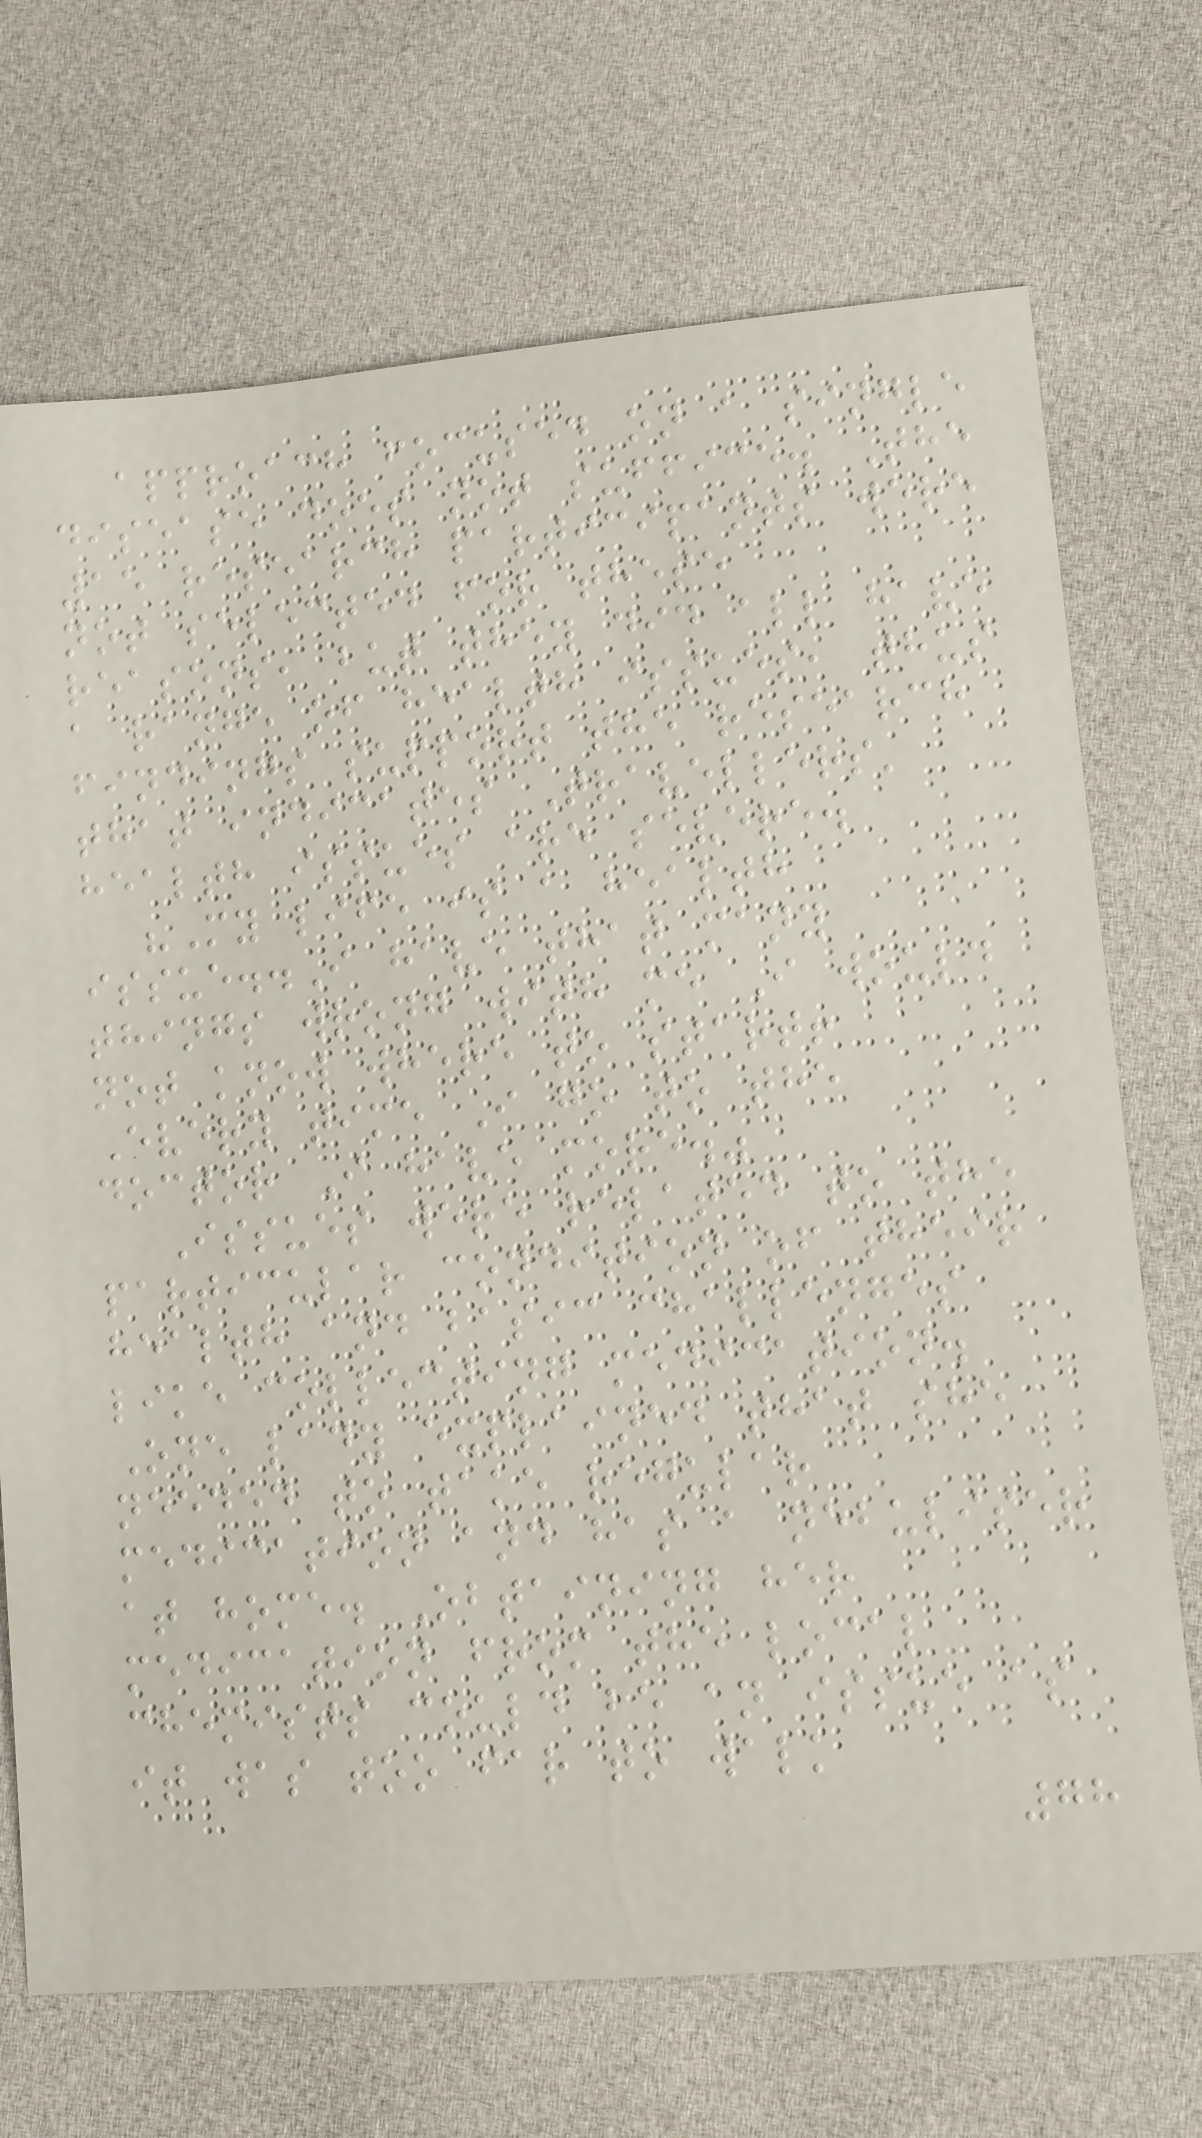approach focused on a single
disease does not suffice. The
15 research participants were
not selected for these
reasons, but they did all have
a range of health issues, thus
findings support the research
that indicates Travellers'
health issues are severe.
"My life is a health
issue..I have that many
things wrong with me I would
not know where to start!
Every time I go to the
doctor I have more."
Issues were related to the
particular condition of their
health and basic challenges
like collecting medication.
One lady explained that she
needed to take regular
medication and has a nebuliser
at home. Obtaining her
medication from the local
chemists could be an issue as
it was too far to walk
78
